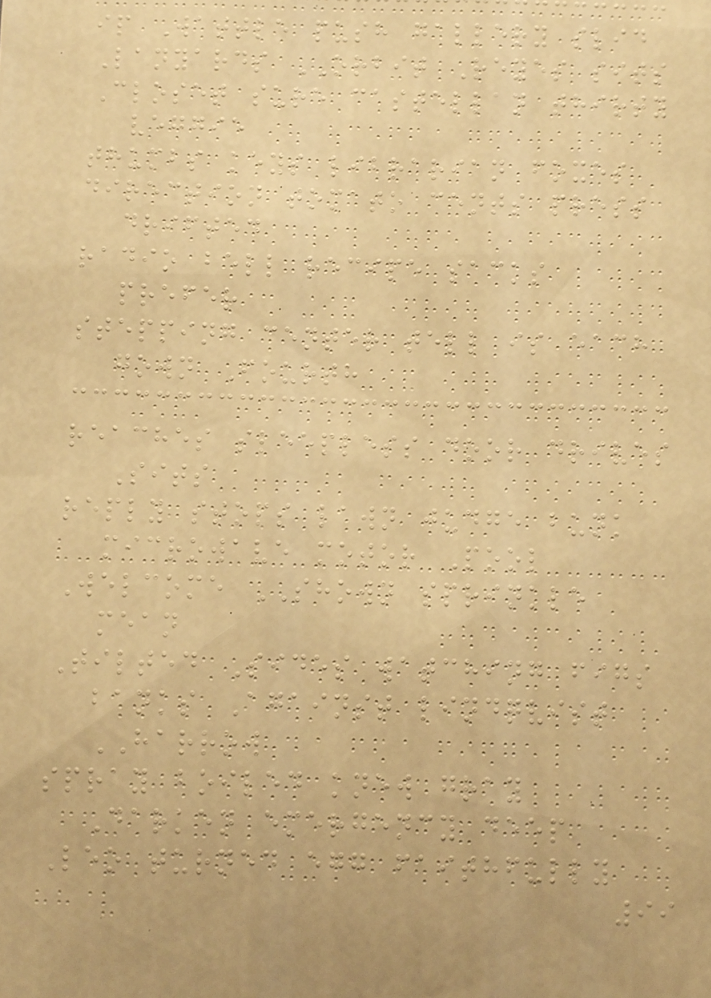ip Wattle push gallery slid
Lanyards ORBIT Reyes sits
Closet sure castellan thirty
veggie
thumbs keys librarian foxes
direction tomato cents press
drifted
radio bell recipe sacks
prefer
stepping center tell is each
gown Fourth
reaches sleepless door drives
Sits
reply stops lawn judge bunk
microwave motor Pool
Welcome SHOWN sprinkle
mean
Tilted Sides watching figs
banks Against lindqvist
HARROW
spray boiled knew gray
Darken emergency deep
Leo turned egg faithfully
99
